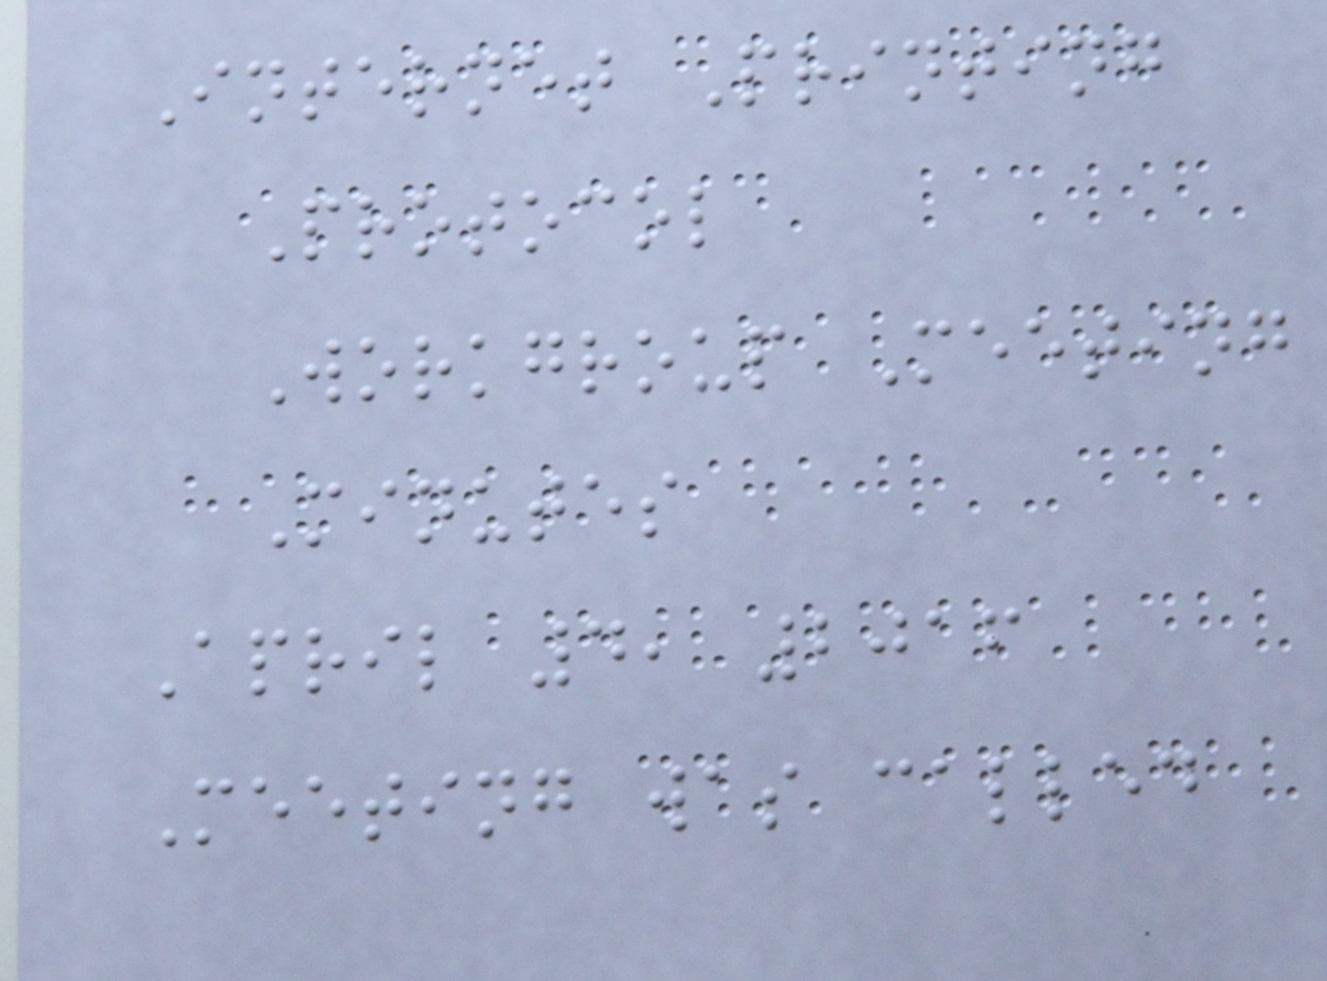Internet Printing
Protocol
Workgroup Meeting
Minutes
April 4, 2016
Meeting was called
